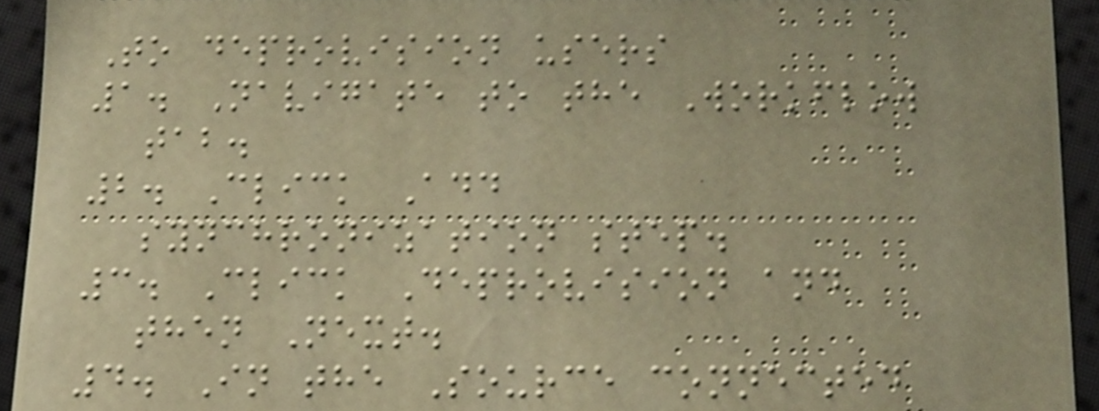To deprovision users
1. Navigate to the Workflow
tab.
2. Click Add
synchronization step.
3. Click Deprovision and
then Next.
4. In the Source connected
